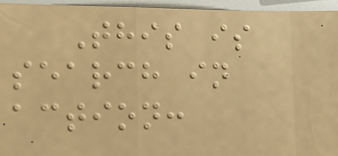This is
search in
action:
